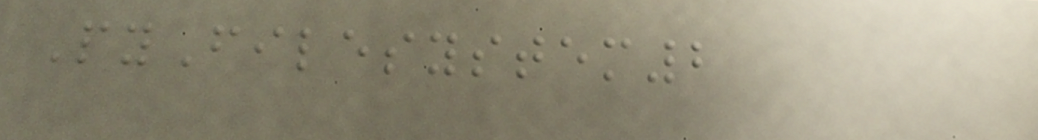PyFilesystem2
